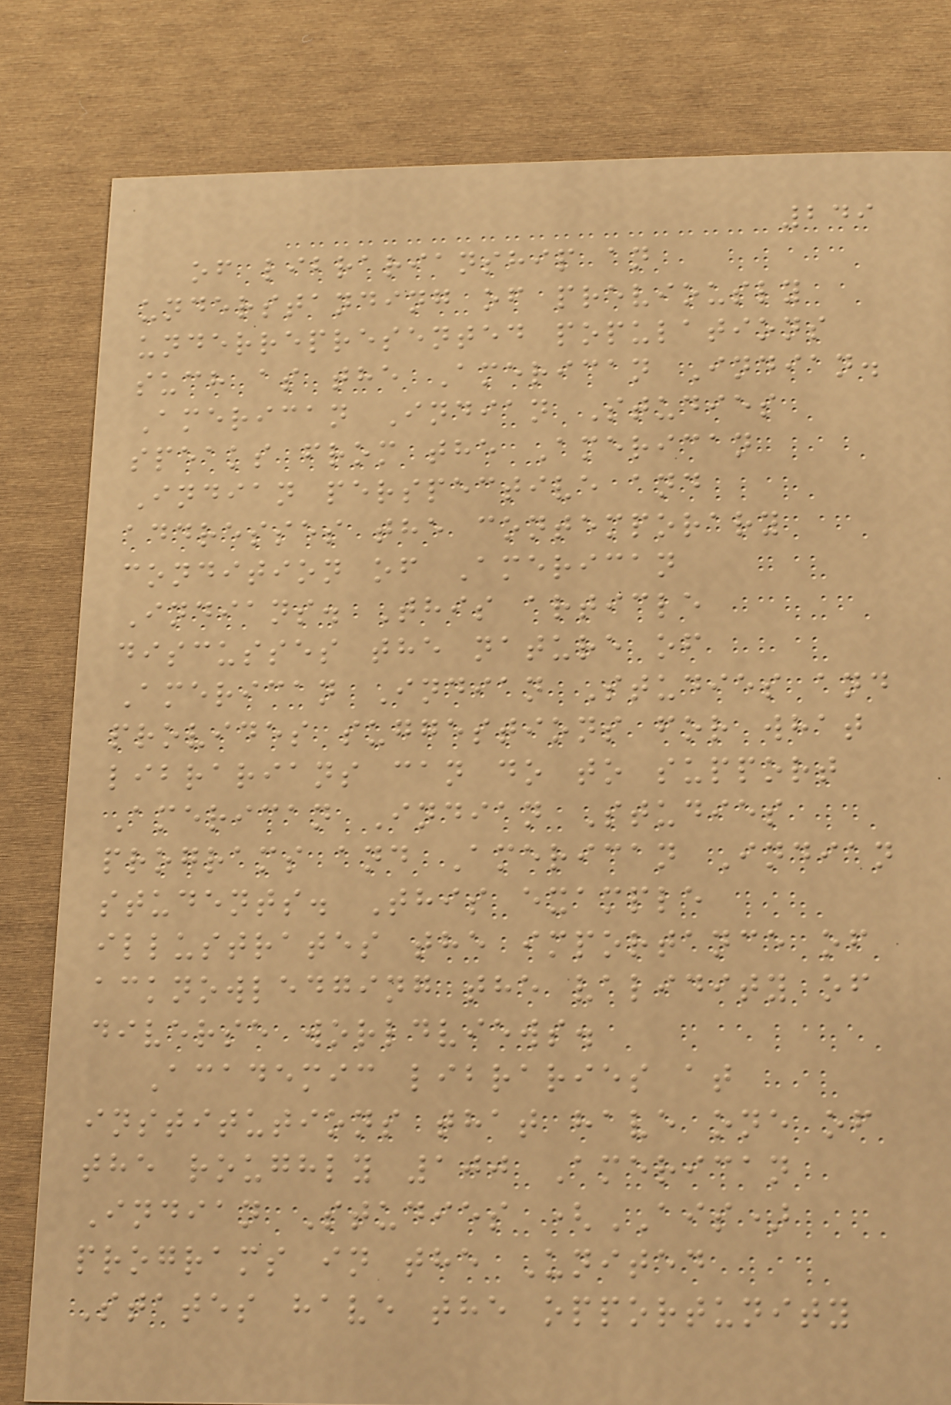249
of librarianship an
understanding of previously
underrepresented populations
such as the American Indian.
American Indian Studies
speaks from the American
Indian perspective and
addresses the contemporary
condition of American
Indians. This article
discusses the nature of
American Indian Studies and
provides suggestions for what
librarians can do to support
American Indian Studies
programs and American Indian
students. This example
illustrates the importance of
acknowledging the validity of
diverse worldviews.
Academic libraries at
institutions that have one of
the roughly 100 American
Indian Studies (AIS)
programs in the United
States have the opportunity
